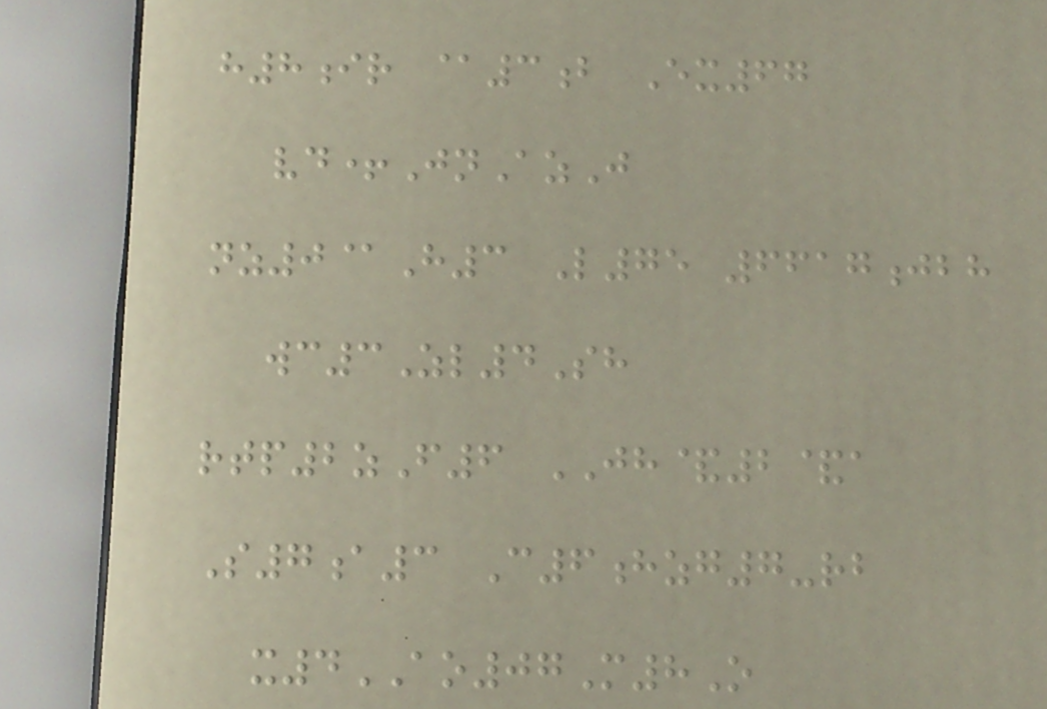h8ir @3b Ex67
vd+JnAzJ
nz0@H3 L75 6617jbh
wc3Zl4Sh
rtp2zF6 JH&2&a
S7a3 C6hzg7-rb
x4AO07M8O
